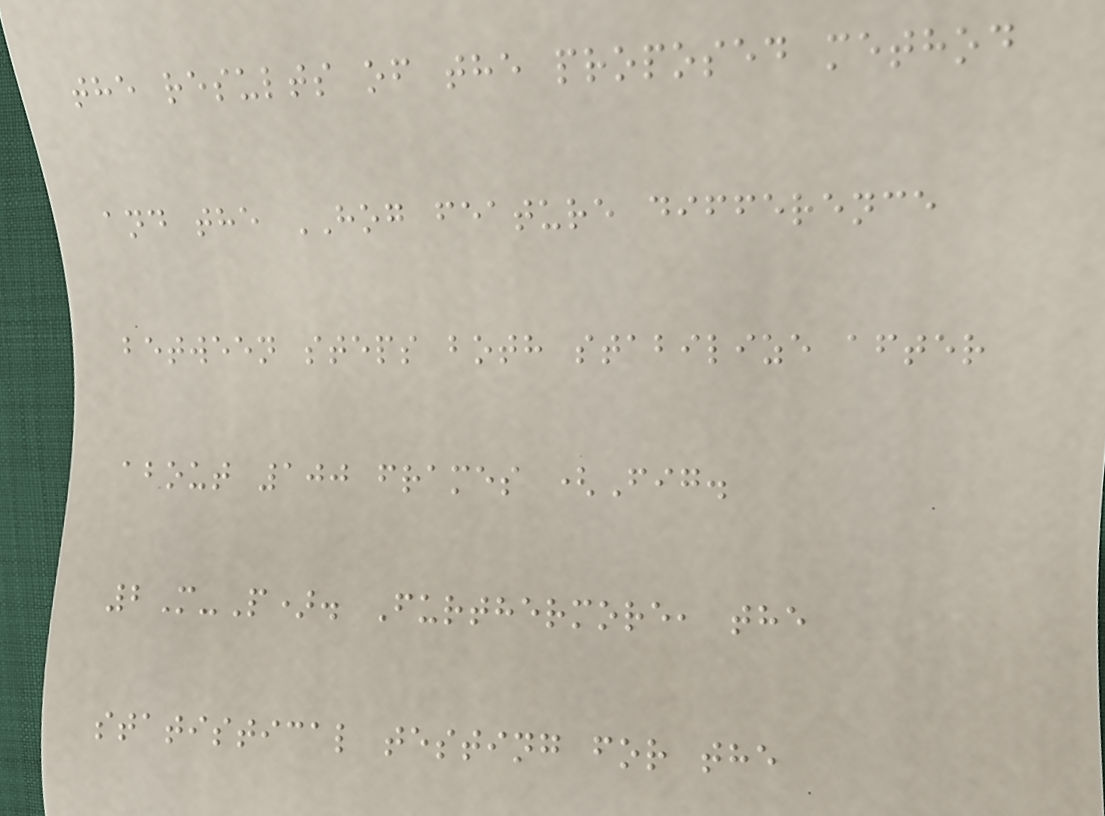the results of the proposed method
and the HOG feature difference
between steps both stabilize after
about 100 frames (Fig.
2M-P). Furthermore, the
statistical testing for the
